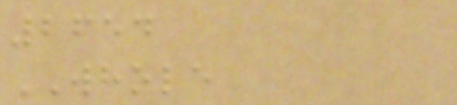2654
WHOLE
